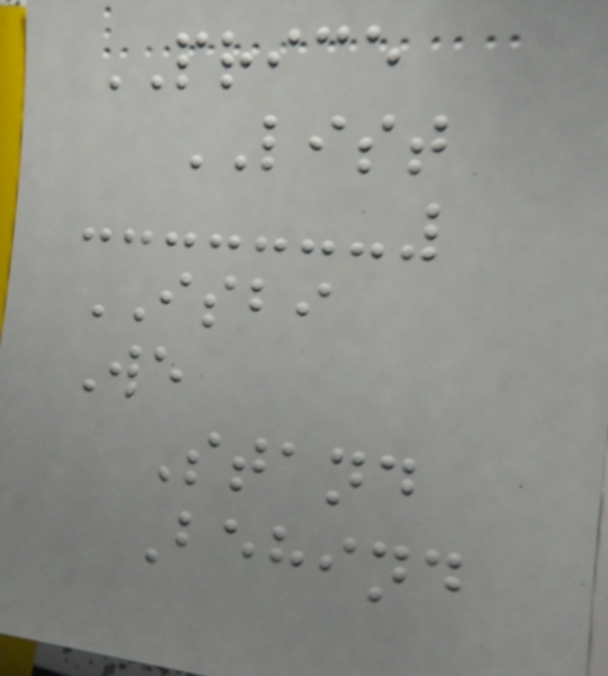PRICE
LIST
ISBI
We
Stand
Behind
